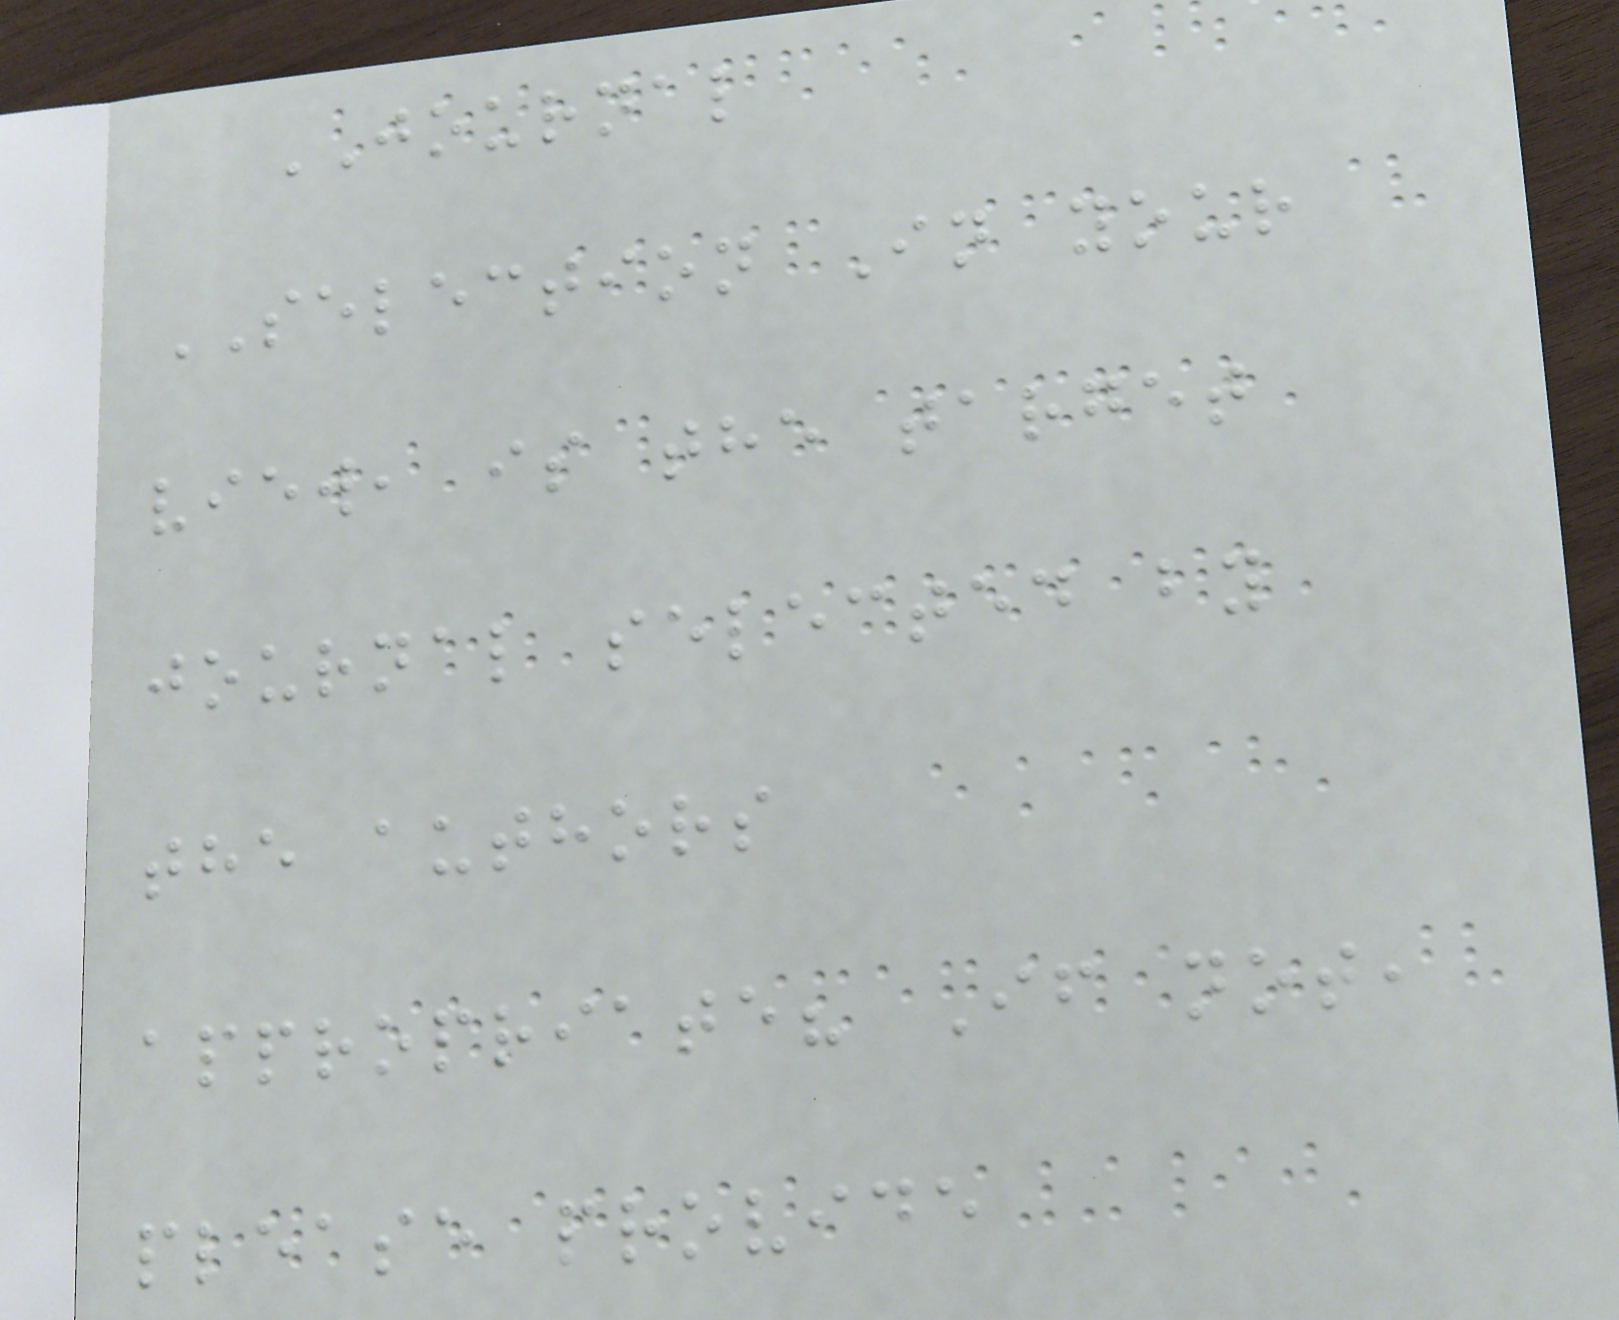JOURNAL
SELECTION In your
view, is the target
journal selected by
the authors
appropriate? If not,
please provide
